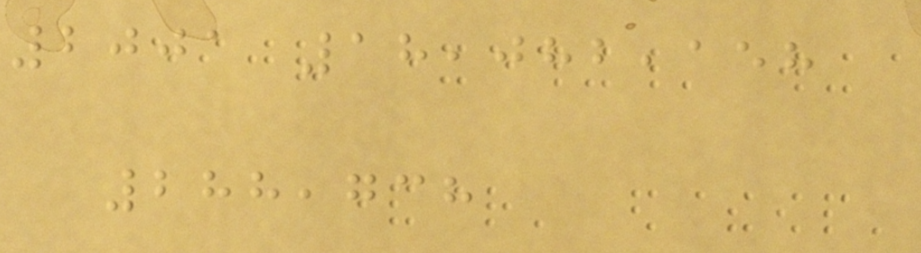2001 18,082,158
288,738
